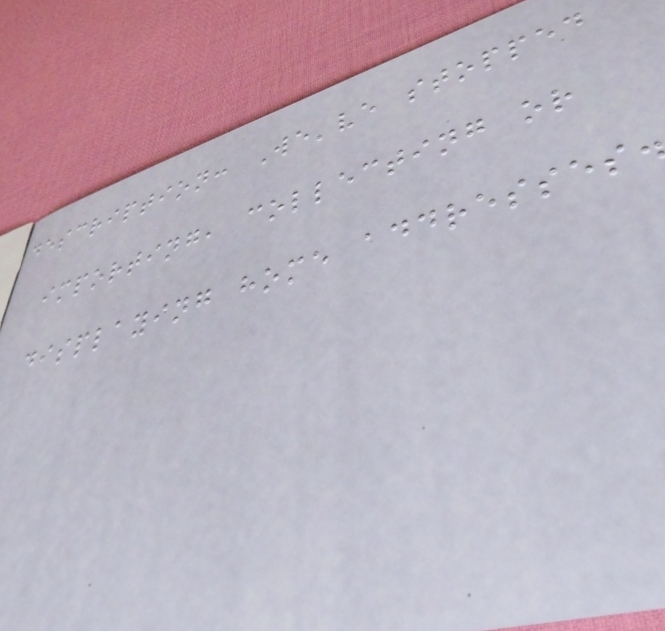description: We've stopped
importing, collecting or
displaying home addresses.
